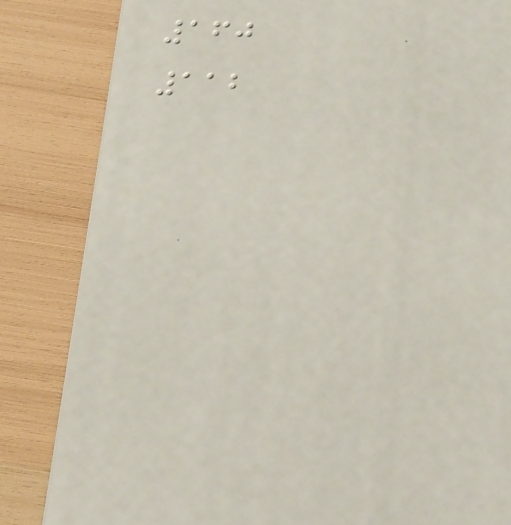160
112
